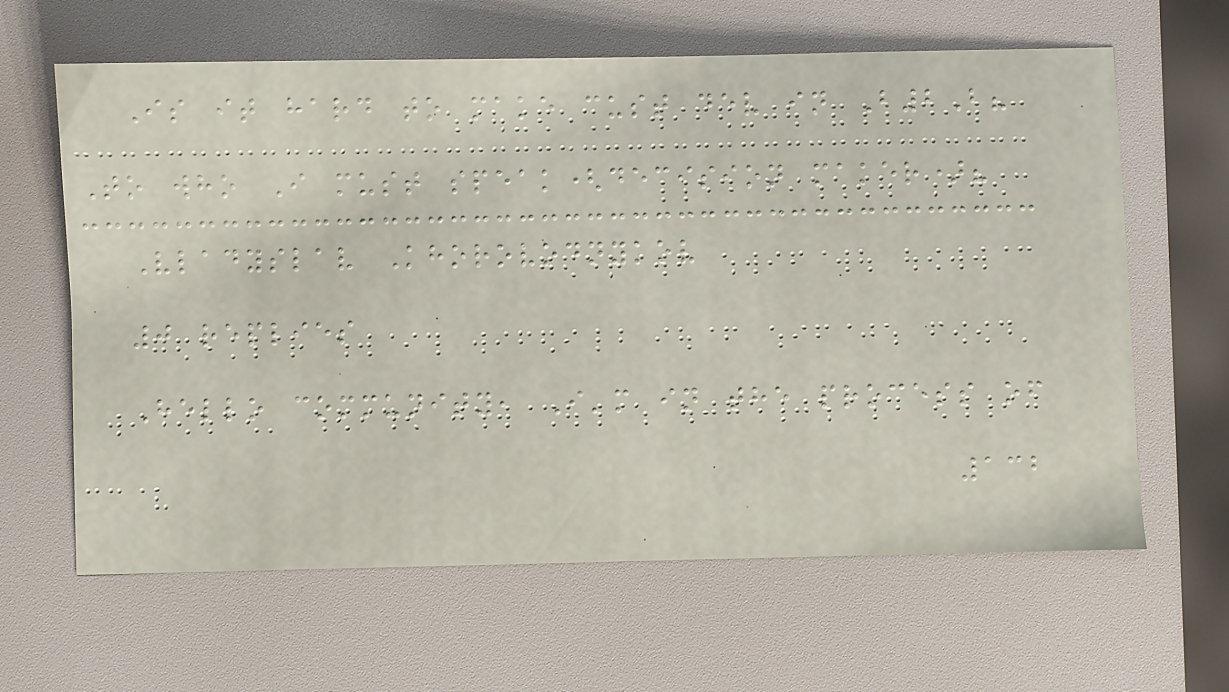Is it hard to make cust dev in B2B?
To who I must speak(decision maker)?
Vladyslav Khorovodnykov
0 replies
Hello community, I'm in the process of
132
